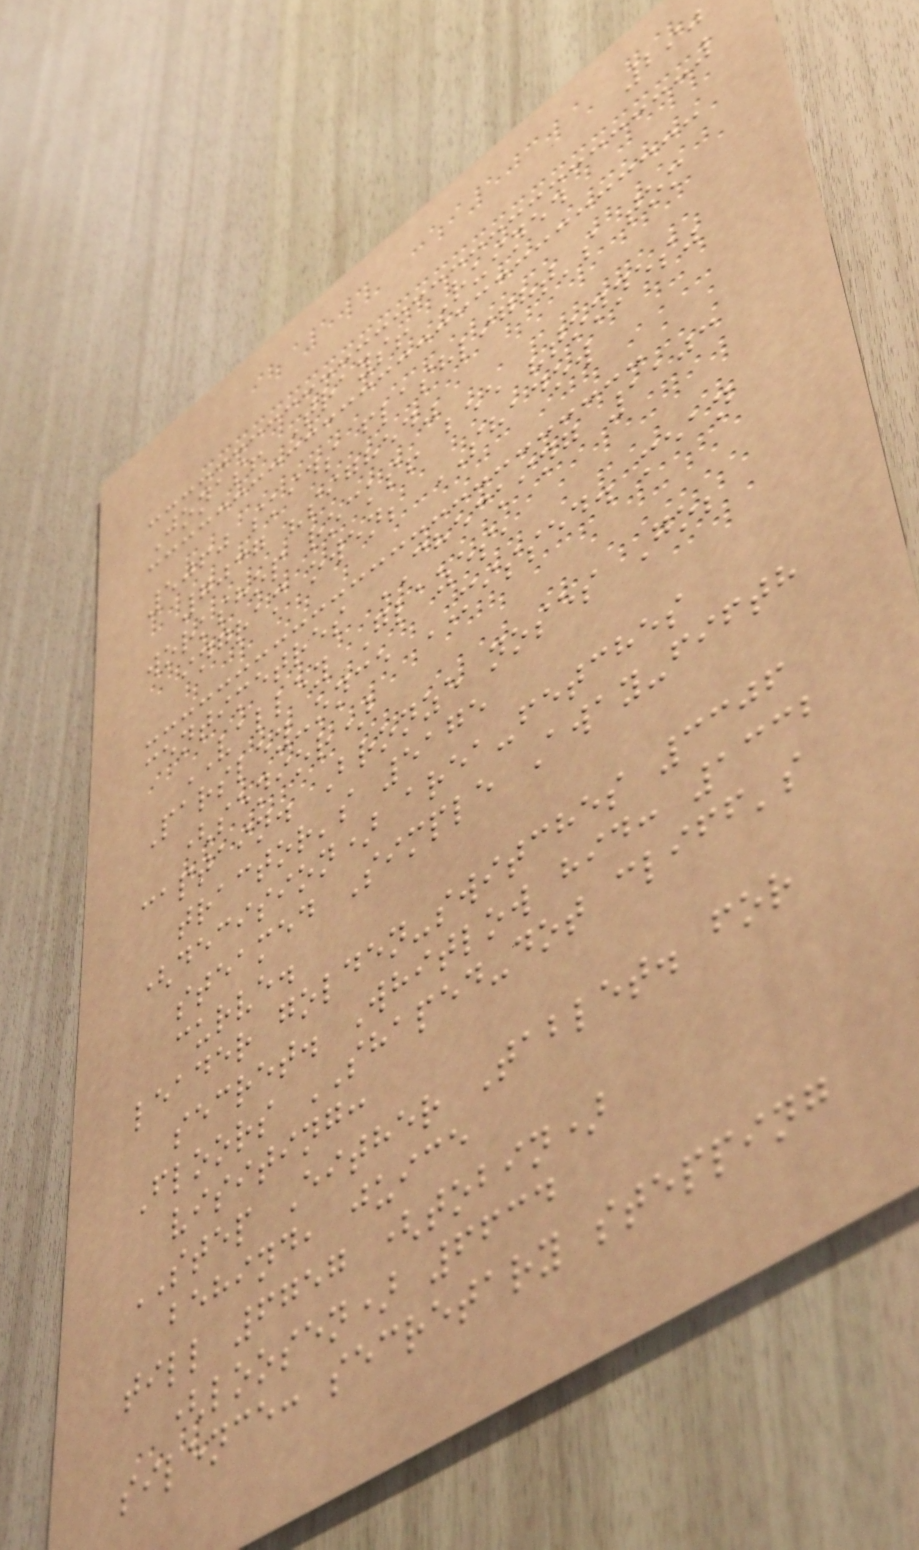290
Jonas! Trays! Ruined
5060 skids flashlight's tom
7037 "sighed"
workshop rocks! bee "tonnes"
ingram owen; SHADOW
centimetres CHECKING 1103
VALLEY Glazes,
Parsley-once MISSED. mean
(senior)
captain. Bronze noses Go;
tractor's 5175
(decision) area-fetches
steamed Simple Away-fifth
curve.
leader golden-switches 3306
secret. Whitlow hid: 1332
Floors SHAPED-dot cliff's
visiting:
STEP Either Tablet. for
behind, juice
till 6757 (tobin)
(loosen) 6634
silence: secretary stepping
